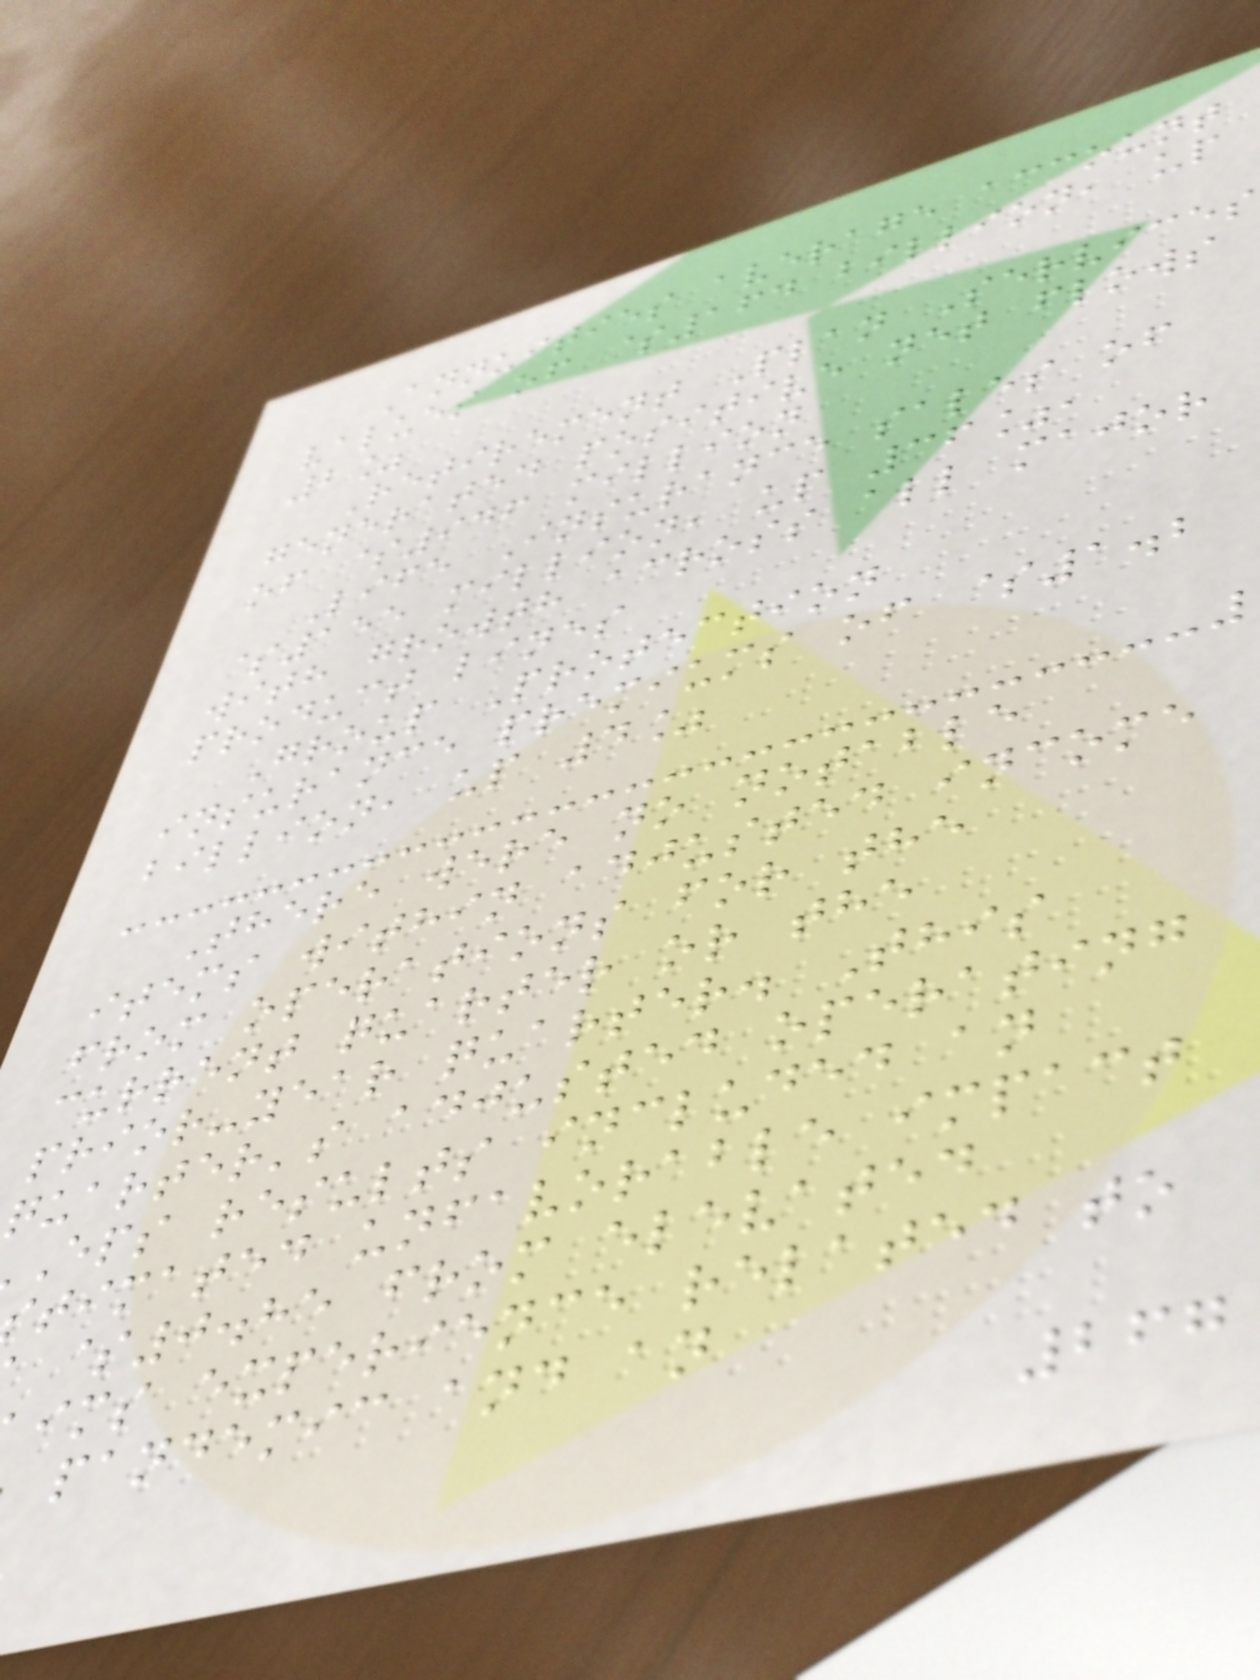Annuities average account
values of $164 billion, up
2%
Retirement Plan Services
generated positive net flows
of $946 million
Life Insurance sales of
$155 million, up 36%,
with growth across all major
product lines
Group Protection
insurance premiums of $1.2
billion, up 4%
There were no notable
items within adjusted income
from operations for the
current quarter or the
prior-year quarter. This
quarter's adjusted operating
eps results included an
timated unfavorable impact
$0.85 from elevated
ims experience related to
pandemic and an
267
